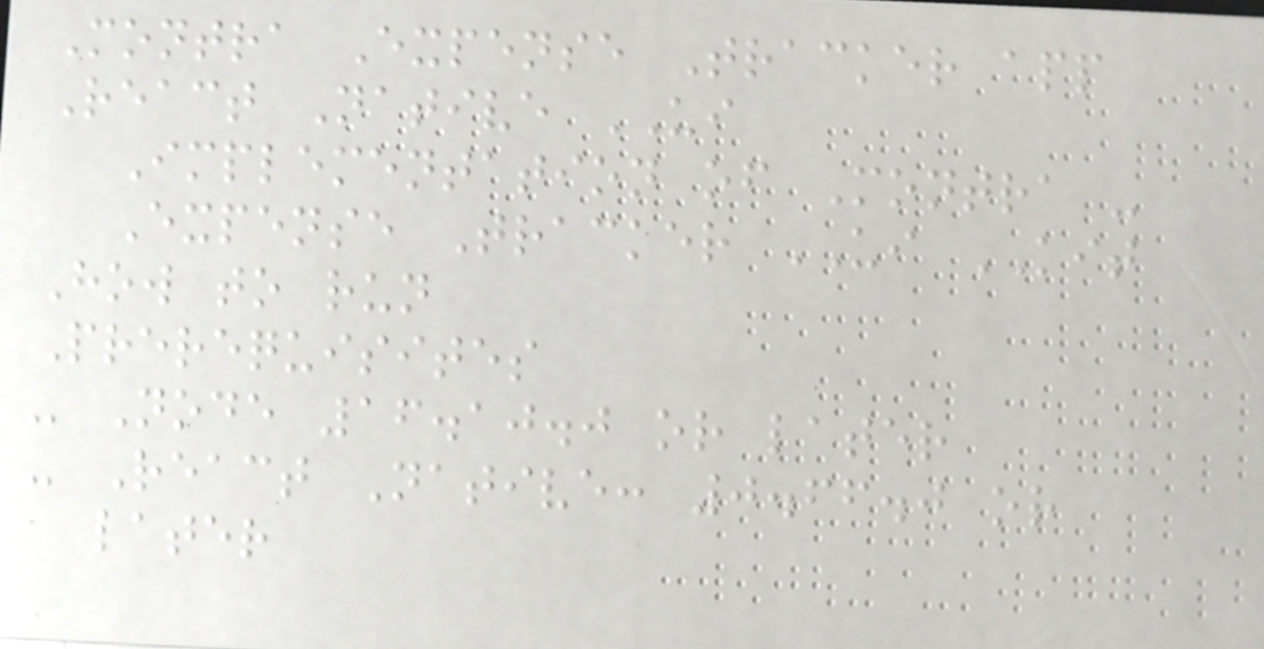Montra Expense Tracker app
React Native UI
Implementation of Montra -
Expense Tracker UI KIT
How to run
Prerequisites
- Node 16.10.0 or later
- React Native: 0.66.0 or
later
